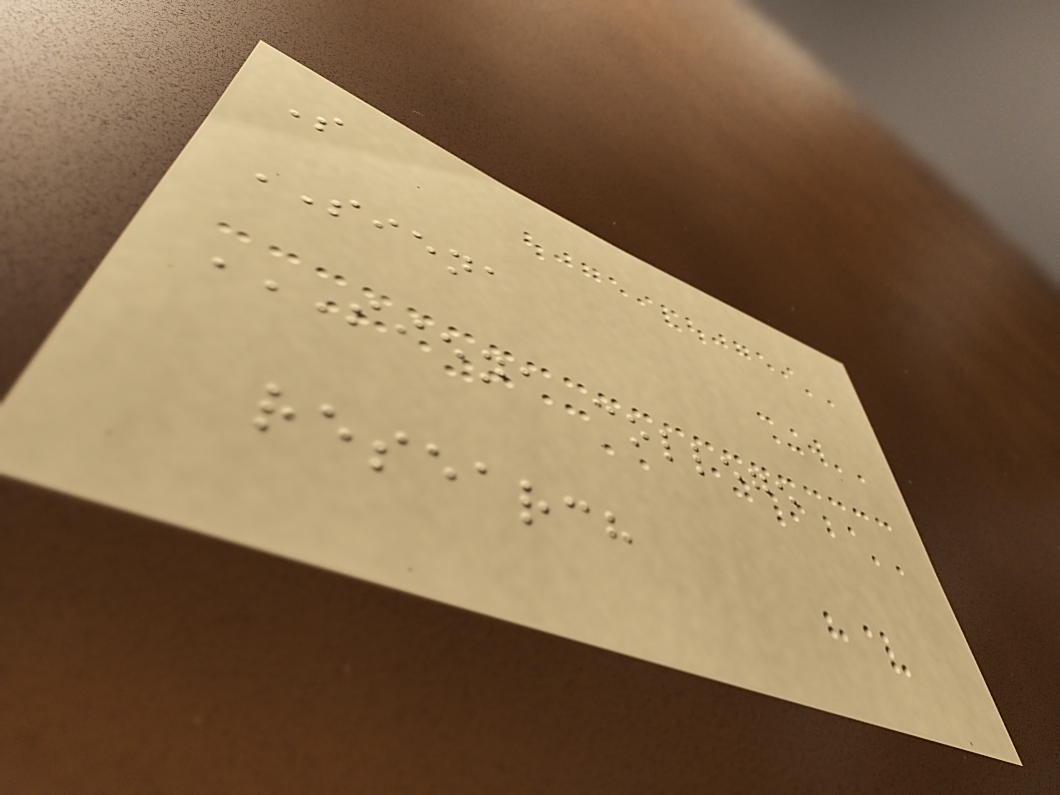S
SIENA
SIENA COLLEGE
RESEARCH
